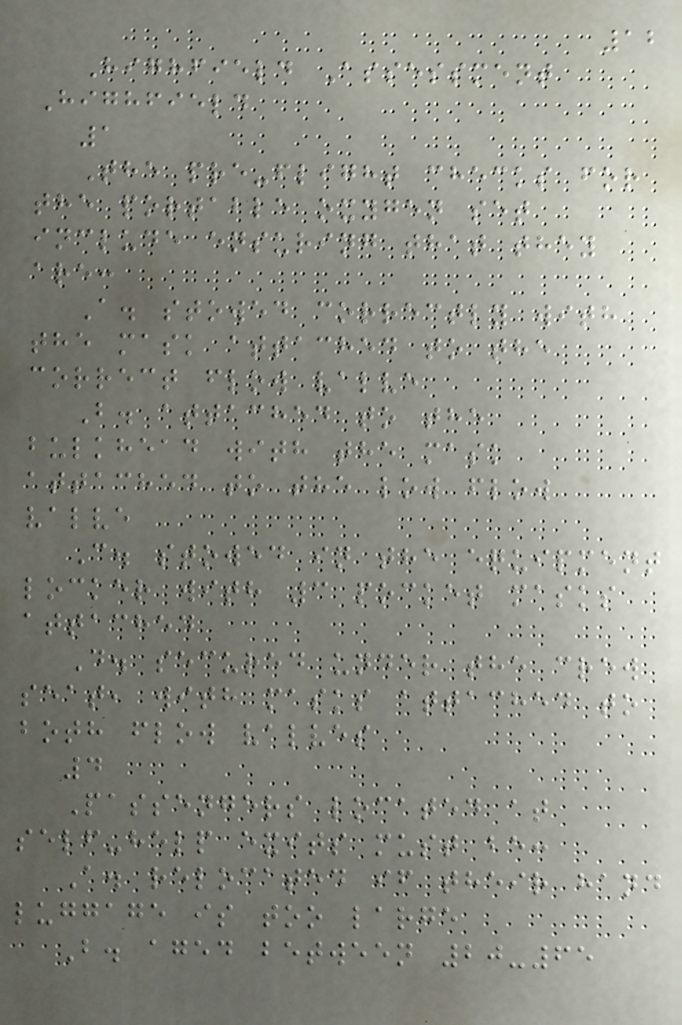12
Highfield Assessment
Highfield
1
The pre-flight checks for
the portable oxygen set
include ensuring that they
are:
A. stowed correctly with
the mask attached to the
correct flow valve
B. attached to the
bulkhead with the mask
attached to the low flow
valve
C. stowed in the equipment
locker with 3 pocket masks
attached
D. secured under the crew
seat, with masks attached to
both flow valves
4
Passengers located at
self-help exits must be:
A. relocated if their hand
luggage is too large
B. aged between 20-65
